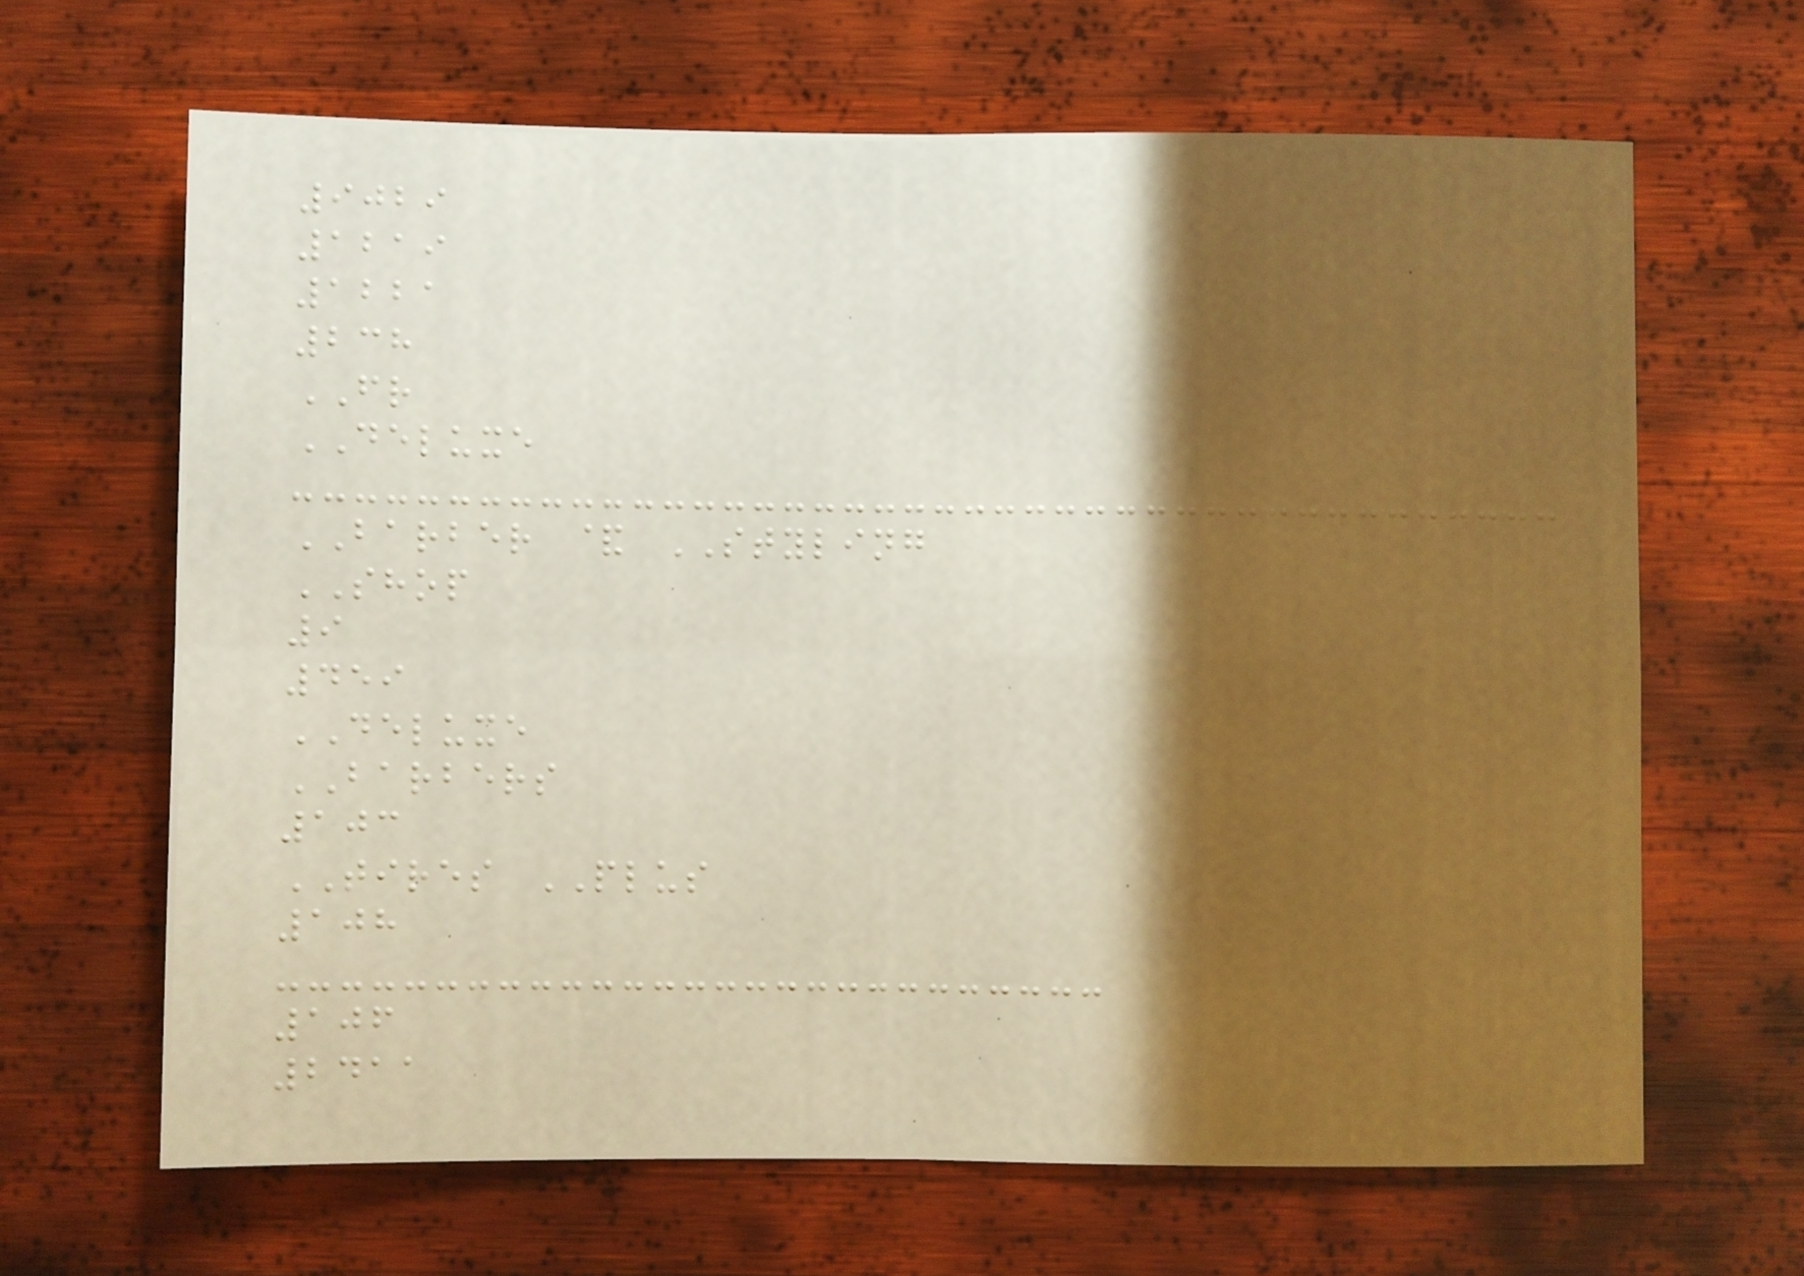9029
1219
1221
238
FR
DELUXE
BARBER & STYLING
SHOP
9
459
DELUXE
BARBERS
103
TIRES PLUS
108
106
2411
